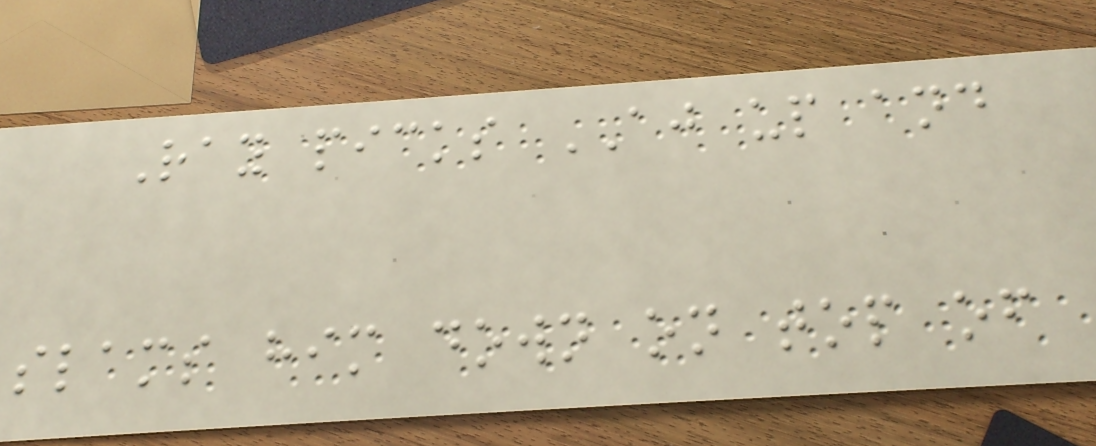Ray picks AJ up and
slams him down on top of
